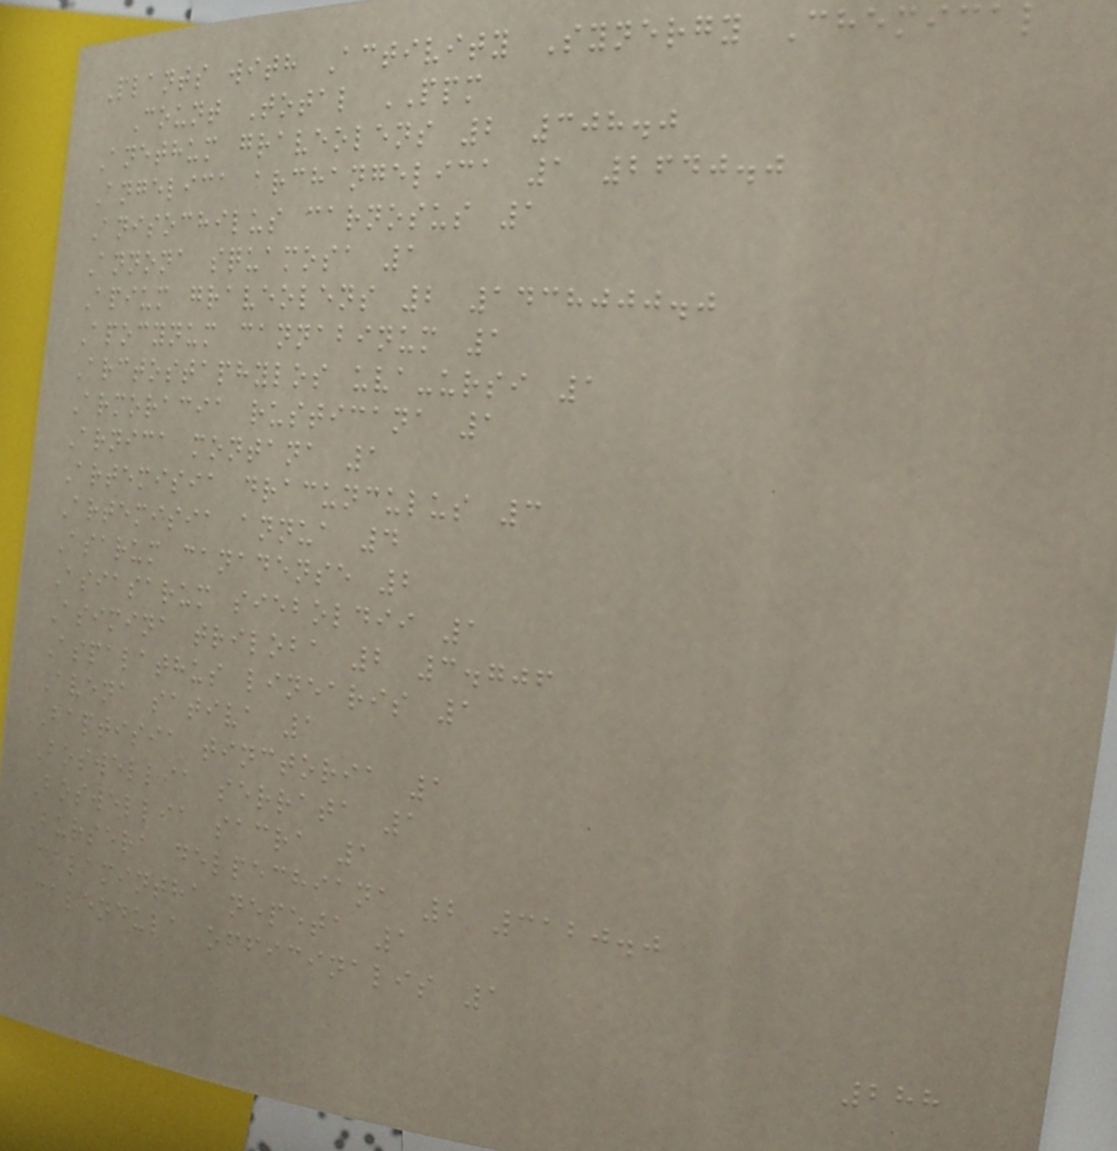Plants with Activity Synergy Chemical
Count Total PPM
Anethum graveolens 2 308.0
Angelica archangelica 1 2640.0
Anisochilus carnosus 1
Annona squamosa 1
Apium graveolens 2 1438000.0
Apocynum cannabinum 1
Arctostaphylos uva-ursi 1
Armoracia rusticana 1
Arnica montana 1
Artemisia dracunculus 3
Artemisia annua 4
Asarum canadense 2
Asiasarum sieboldii 1
Asimina triloba 2 3.706
Aspalathus linearis 1
Avena sativa 1
Baptisia tinctoria 1
Boswellia serrata 1
Boswellia sacra 1
Bursera delpechiana 2 3120.0
Calamintha nepeta 1
Calendula officinalis 1
288
